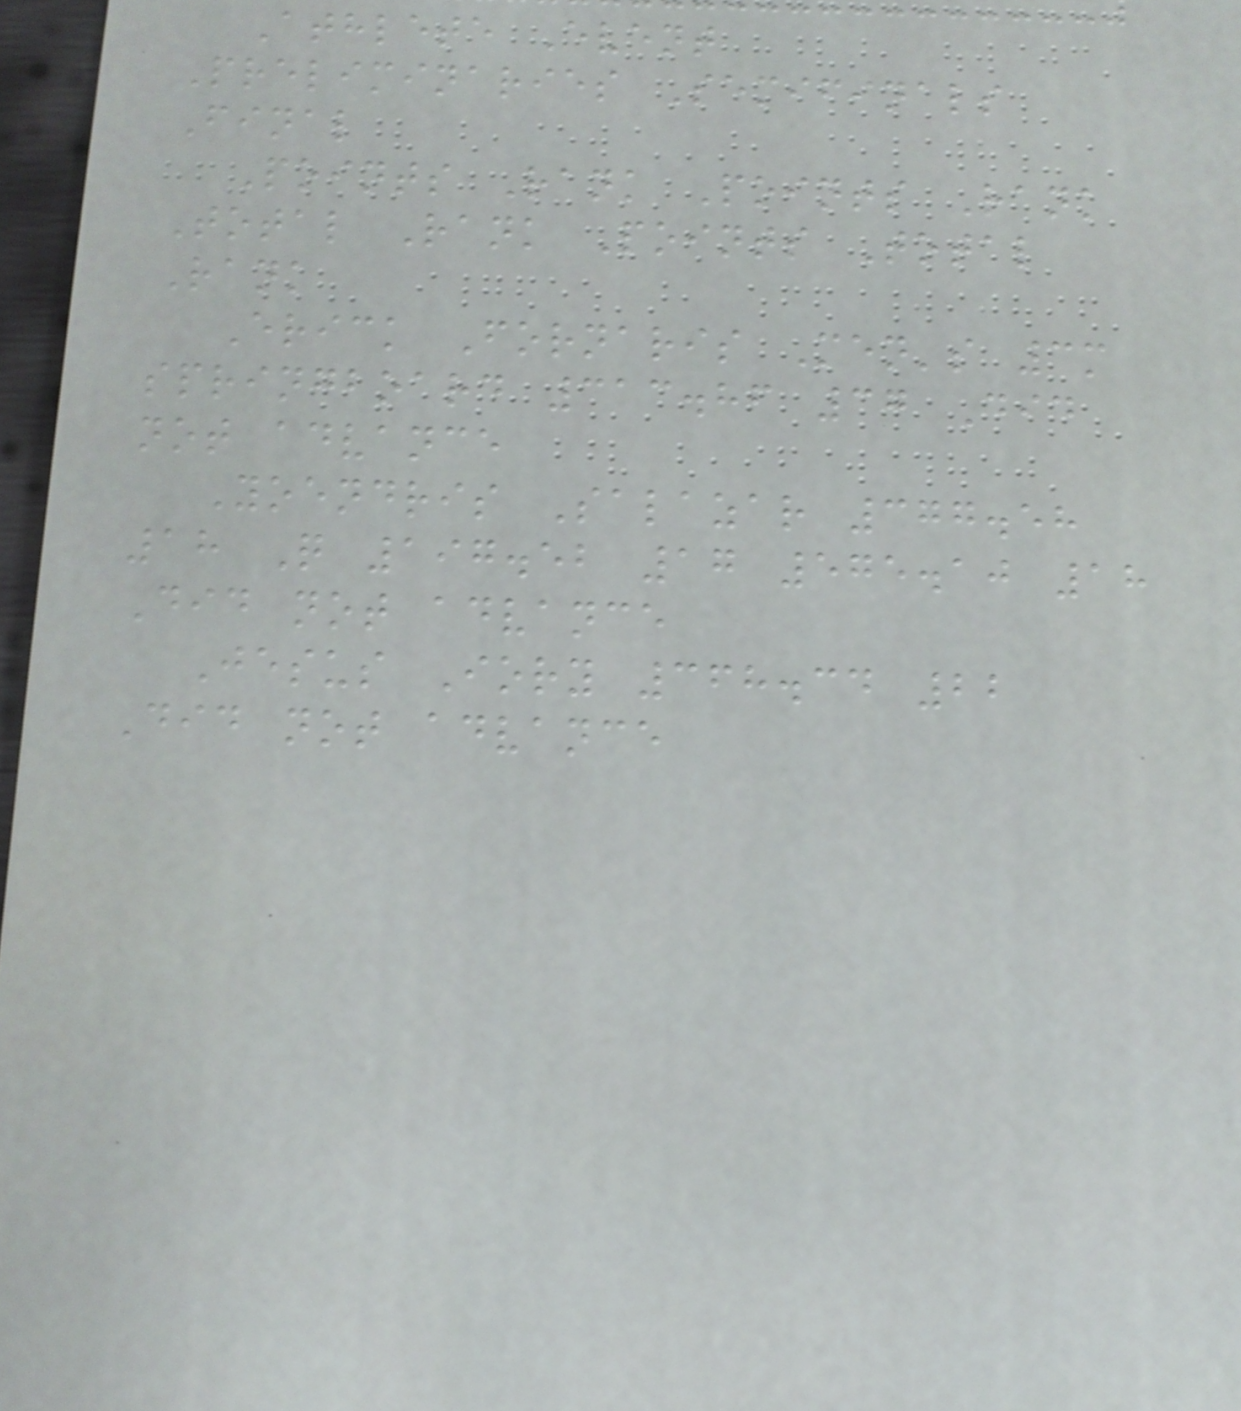Athlete Event
Preliminaries Semifinals
Final
Points Rank Points Rank
Total Rank Points Total
Rank
Erick Fornaris Men's 3m
springboard 313.86 37 Did
not advance
Yoendris Salazar 377.58
18 Q 197.52 17 575.10 18
Did not advance
Jesus Iory 368.34 22
Did not advance
